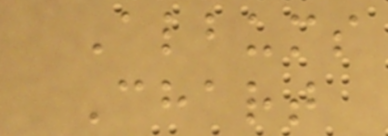Albums
Chart
